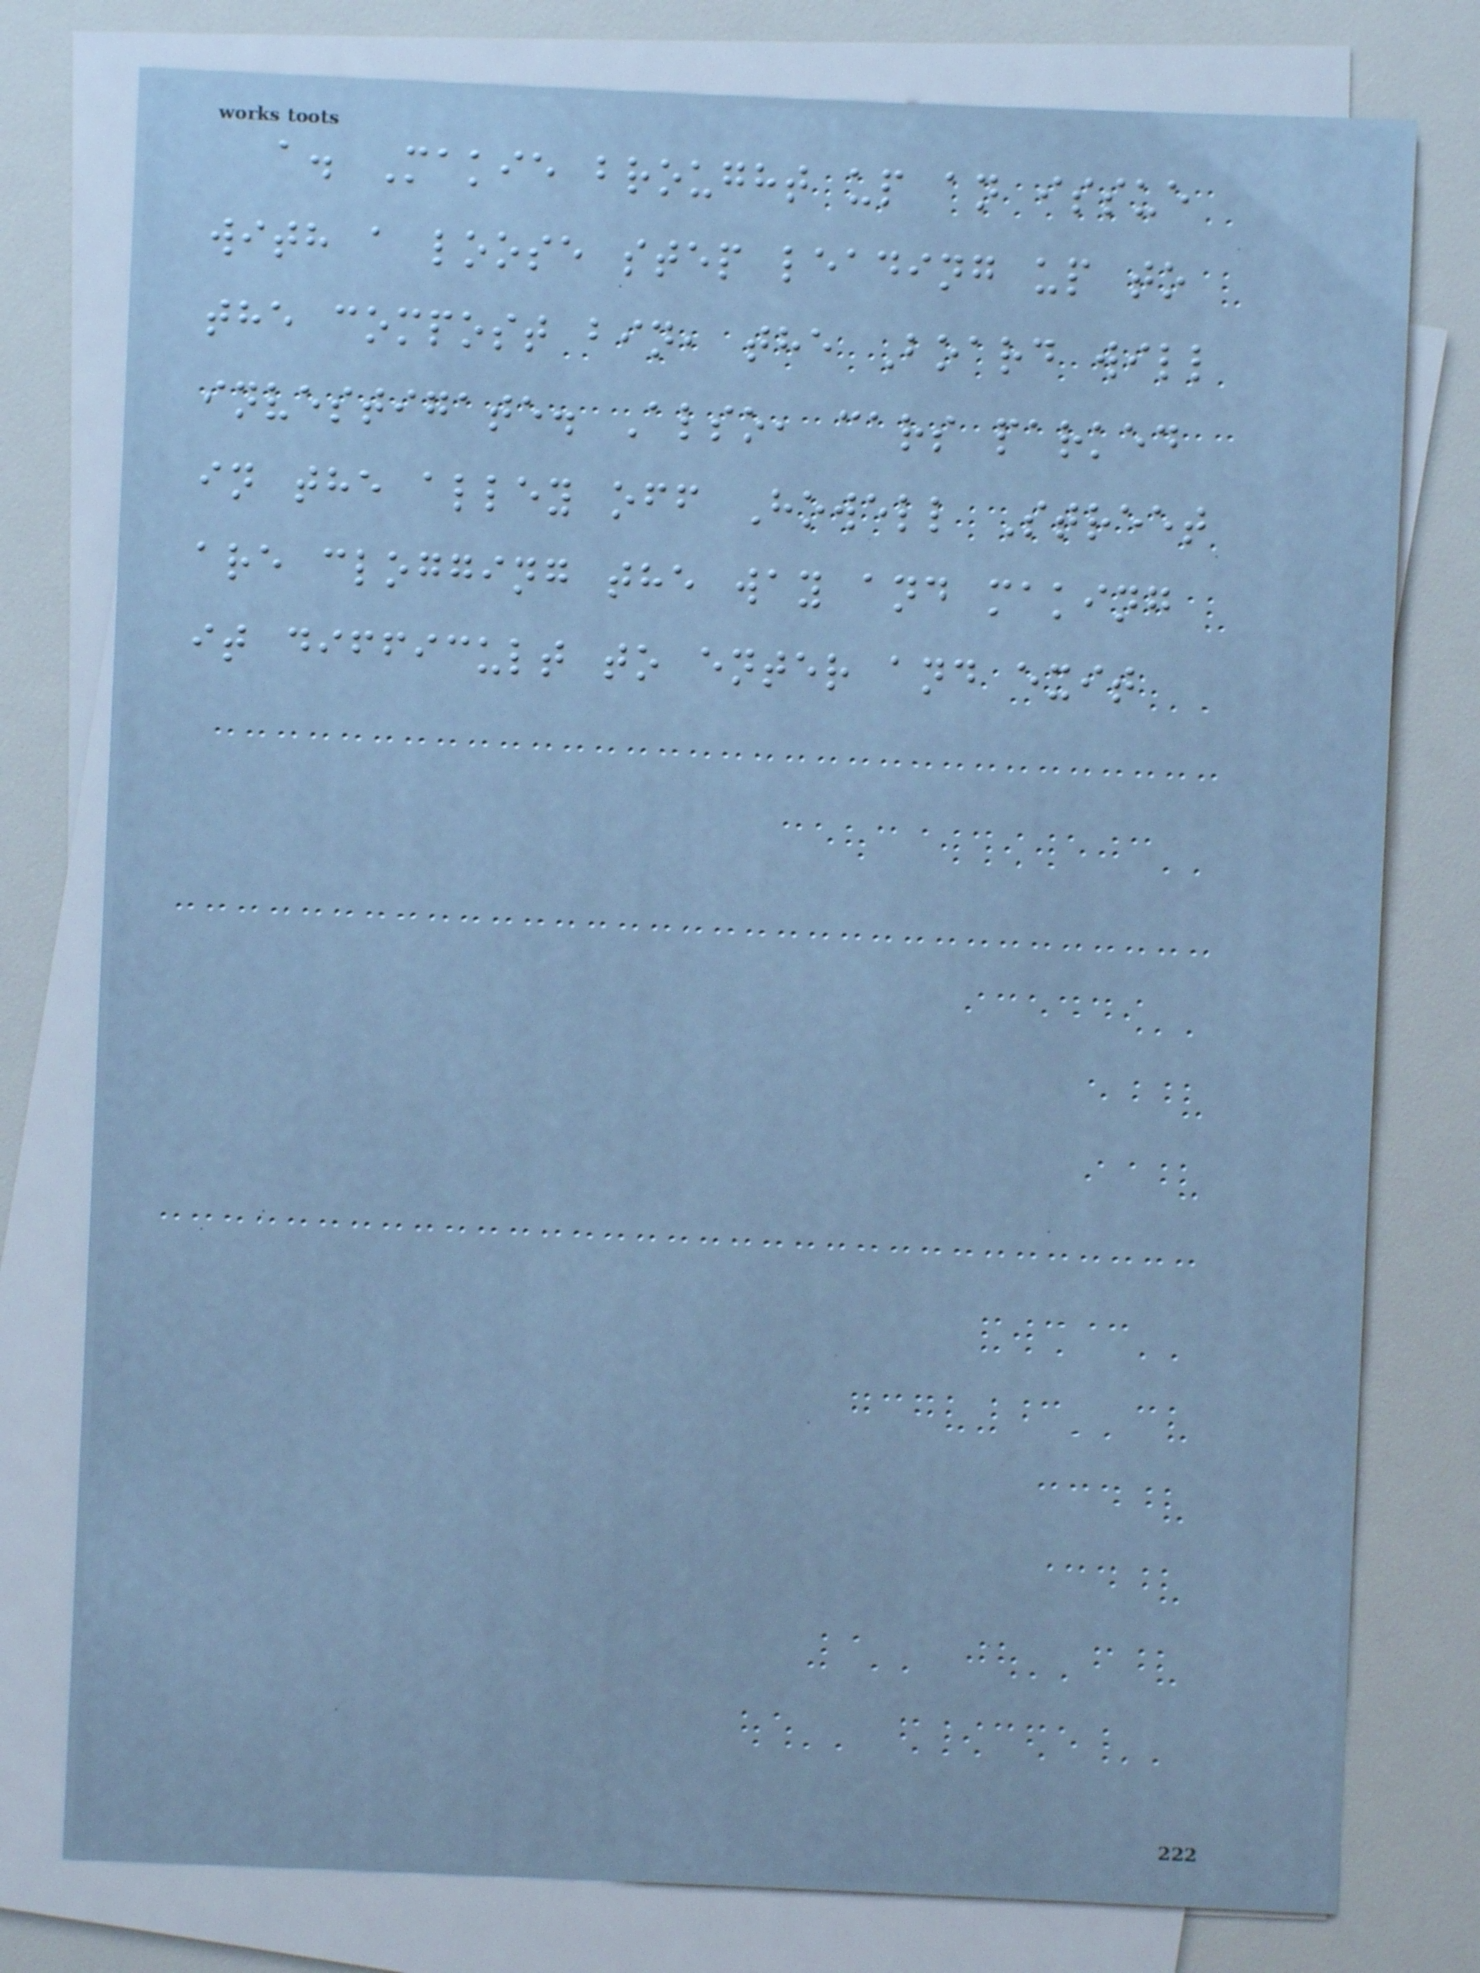a. Makie brought up an issue
with a loose step leading up to
the compost bin, the Board will
investigate. Also, cars parked
in the alley off Howell Street
are clogging the way and making
it difficult to enter and exit
